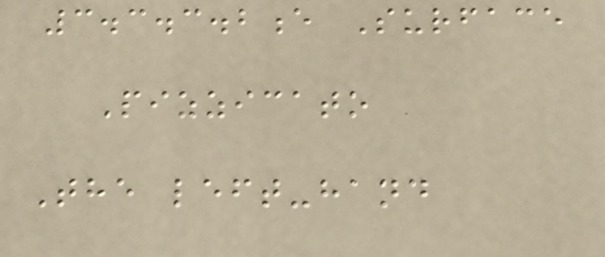3.3.3.2e Surface
Pizzicato
The left-hand
